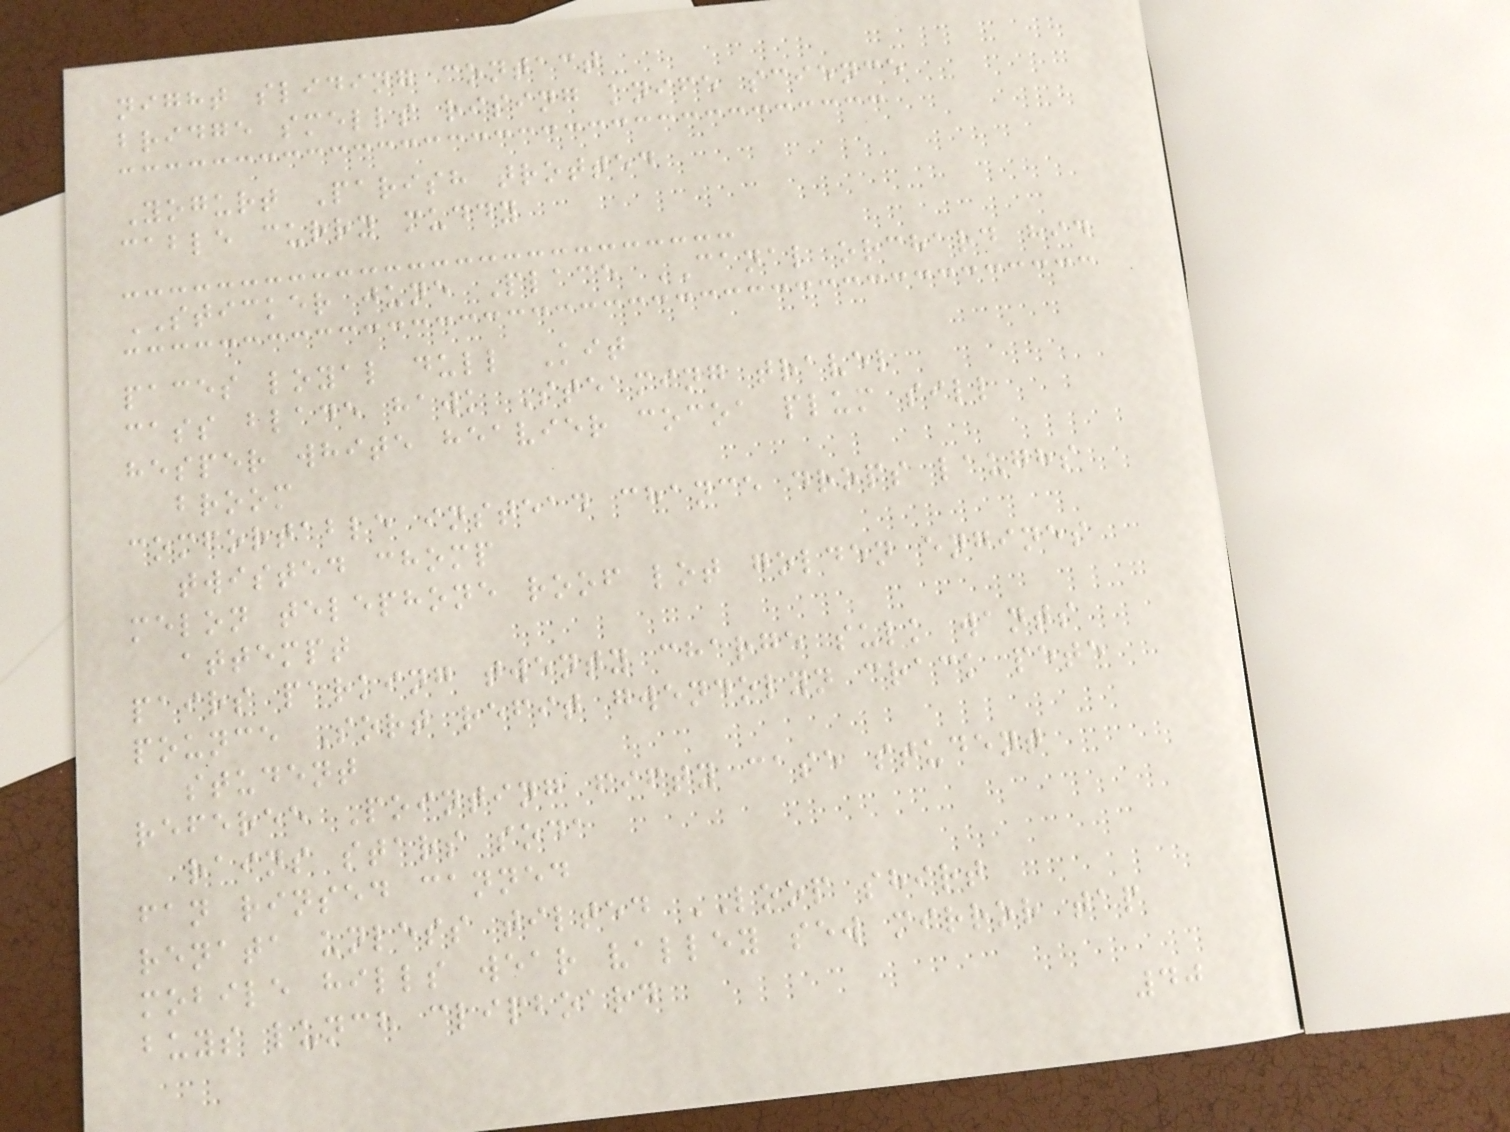night sliding contact
bridge smells rising knife science
Yogurt Parish trotted
cable curry muddy
STICKER june Place CANAL orchard hid
paces loyal dull Kit
cass blade hawk Steaming travel
hesper white heavier cocoa plum sill
broom
comfortable instead chance drops laughs
twisted chomp
melon telephone roof lot golden engines
attempt
pairs parking twenty charge sulk wants
pounce Sort refit gwendolyn crack pete
student
referee Pointing fifty case student
rains stars soda
fan rinsed canned
renata unless tilted LOOP shirt
mobile hills wear valley sew mirror tap
buys lunch clipboard
40
